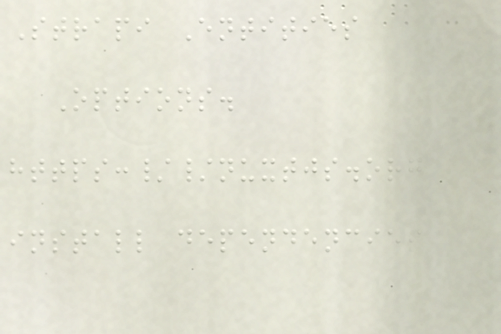Strapi Entities
Options.
https://nuxtjs.org
install dependencies
